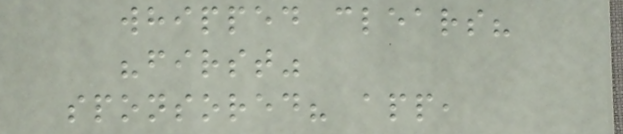whipped clears?
"first"
sponsored? app,
